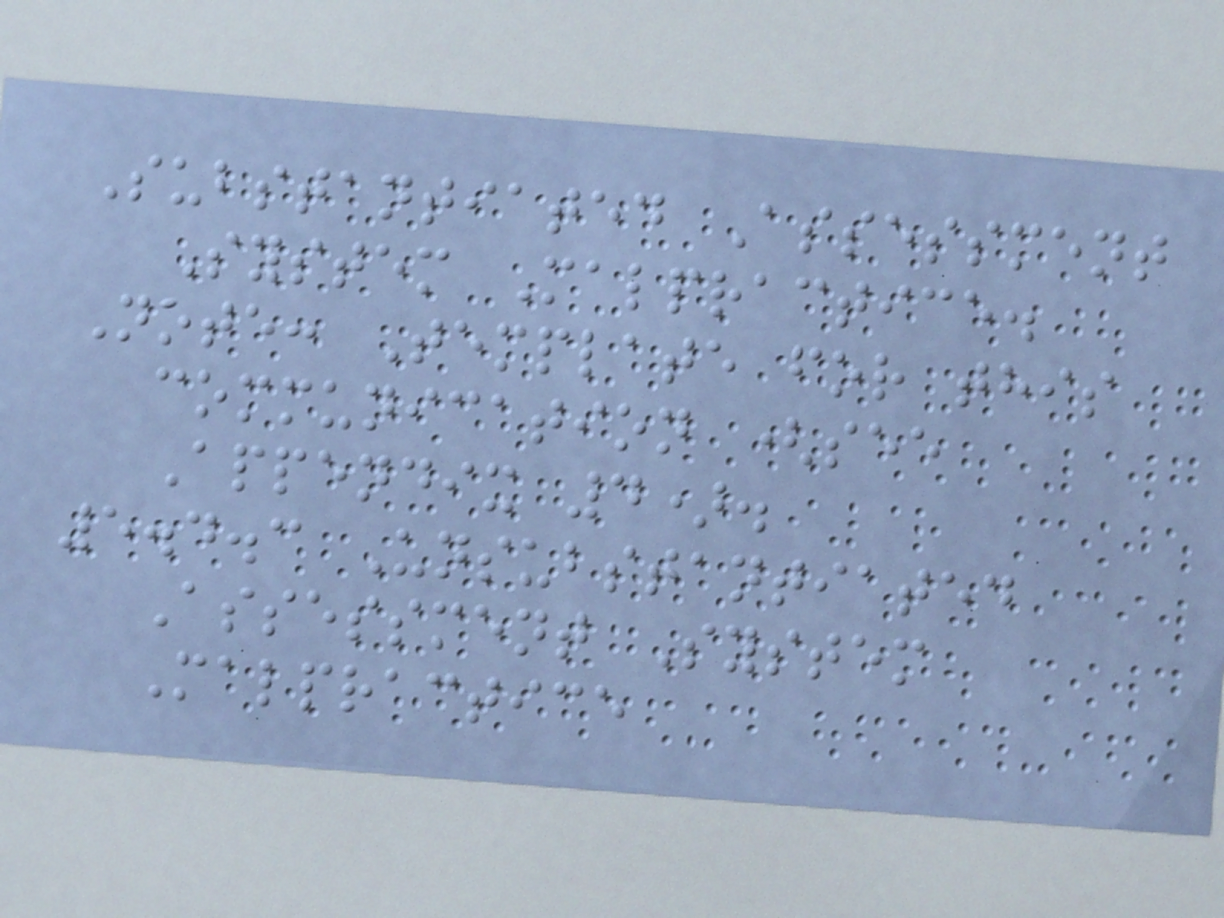Substantiated Assessment
System Malpractice.
Note: Template for this
communication (see
Appendix 4).
5.4.3 Unsubstantiated
Assessment System
Malpractice
